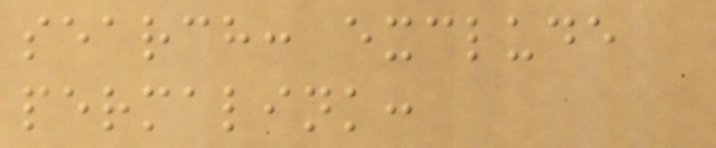search: exclude
permalink:
